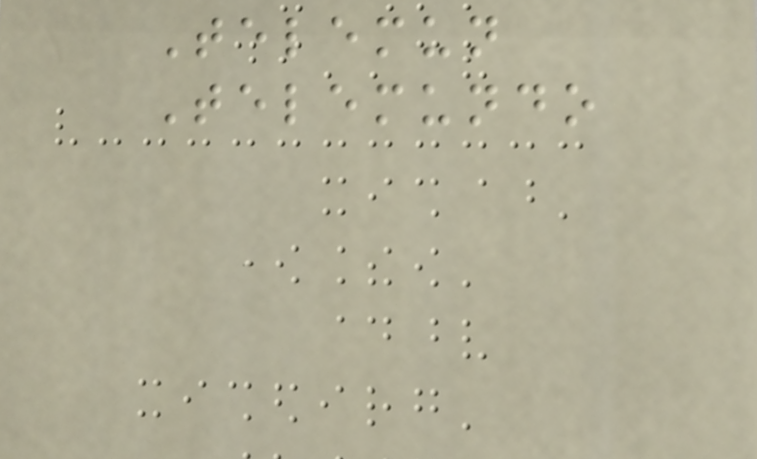Telemun
Telemundo
